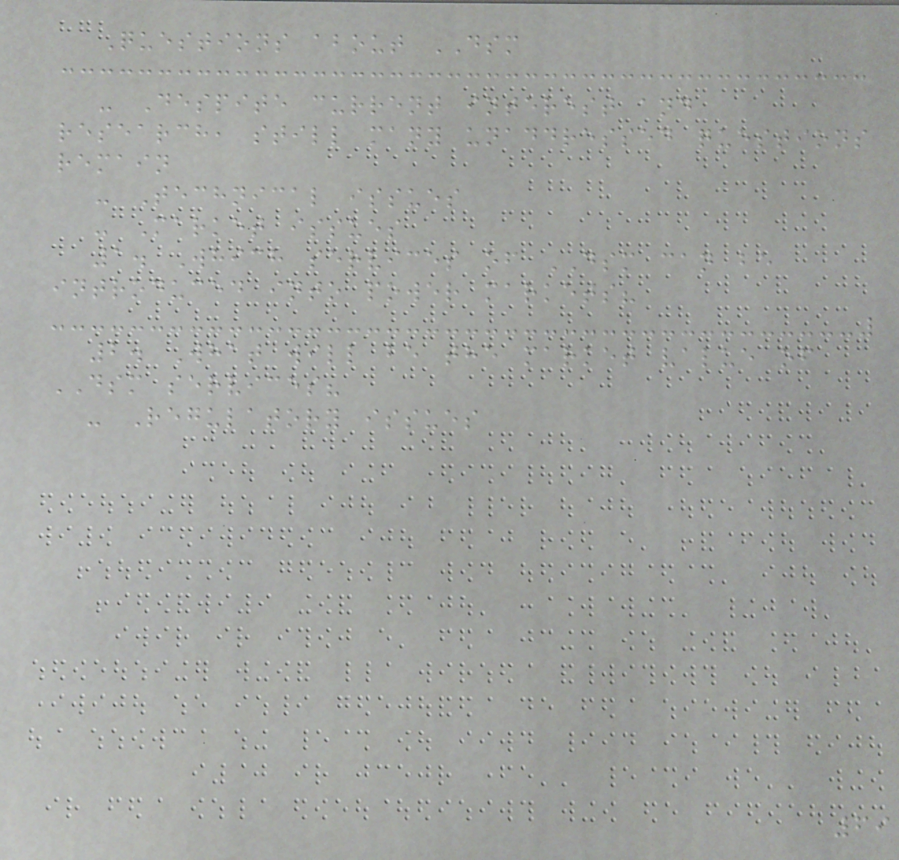Questions about DSM
- Despite current interest and
research, still many unaddressed questions
remain
- Technical issues
- Market issues
1. Which services of DSM can be
introduced into power markets?
2. What will be the market value of
DSM services?
- Regulatory issues
69
